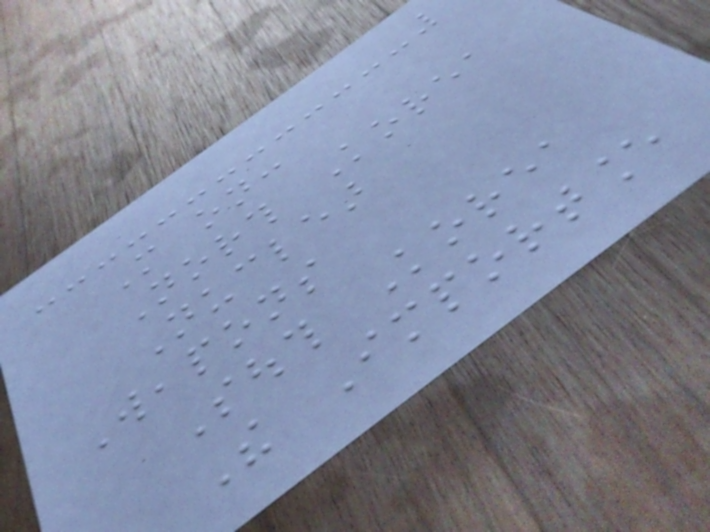More on:
North Korea
Nuclear
Weapons
South Korea
The Importance
